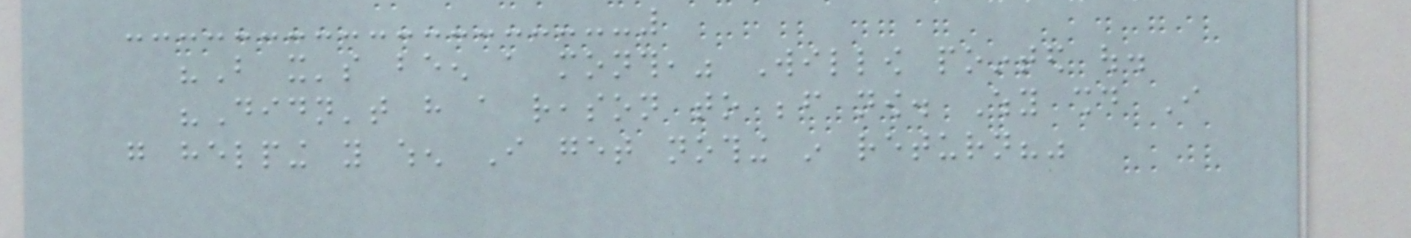"But it's been a month," Willow pointed out.
"Didn't have a reason to before now. Why should I
go helping you when I get nothing in return?"
